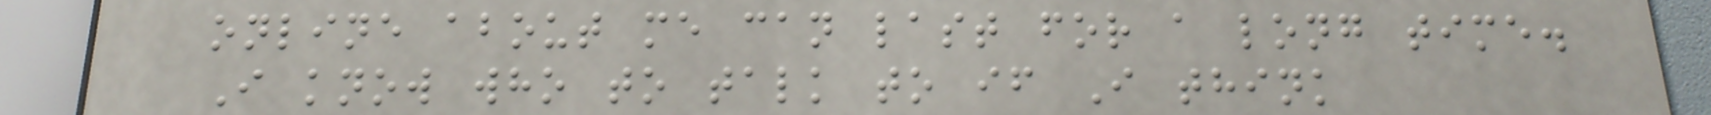online about me can last for a long time.
I know who to talk to if I think
